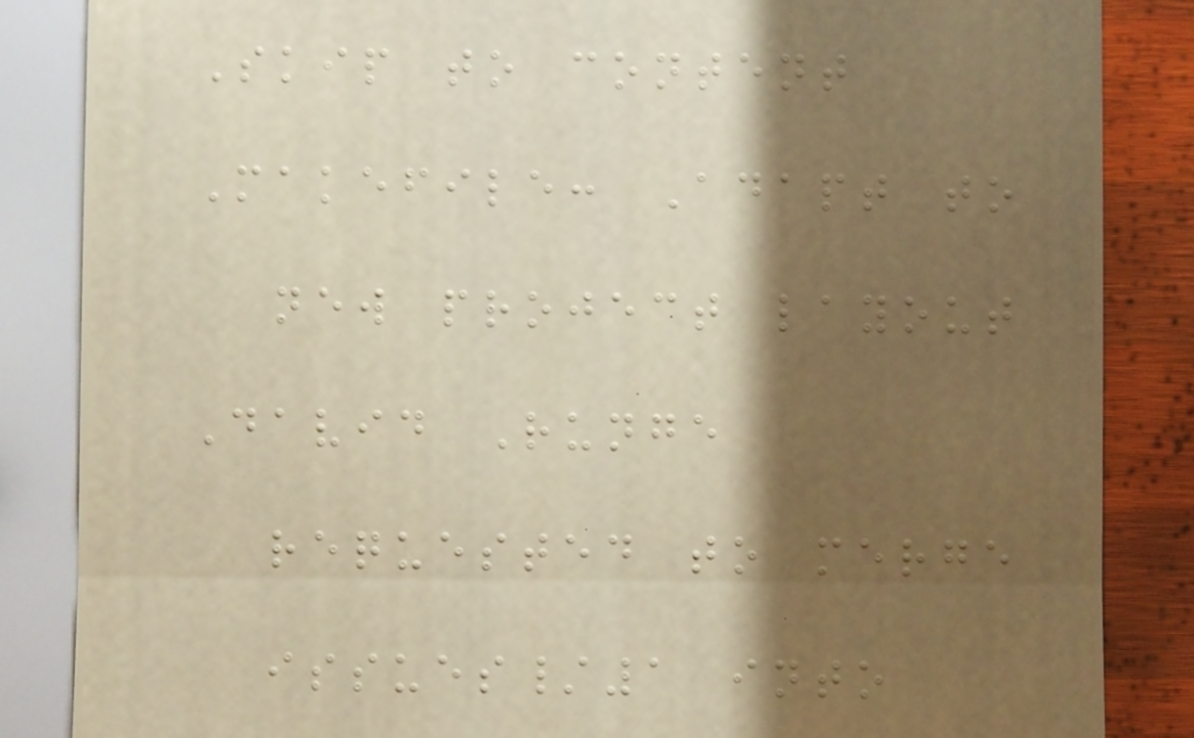Skip to content
Makefile: Adapt to
new project layout
David Runge
requested to merge
issues/1 into
